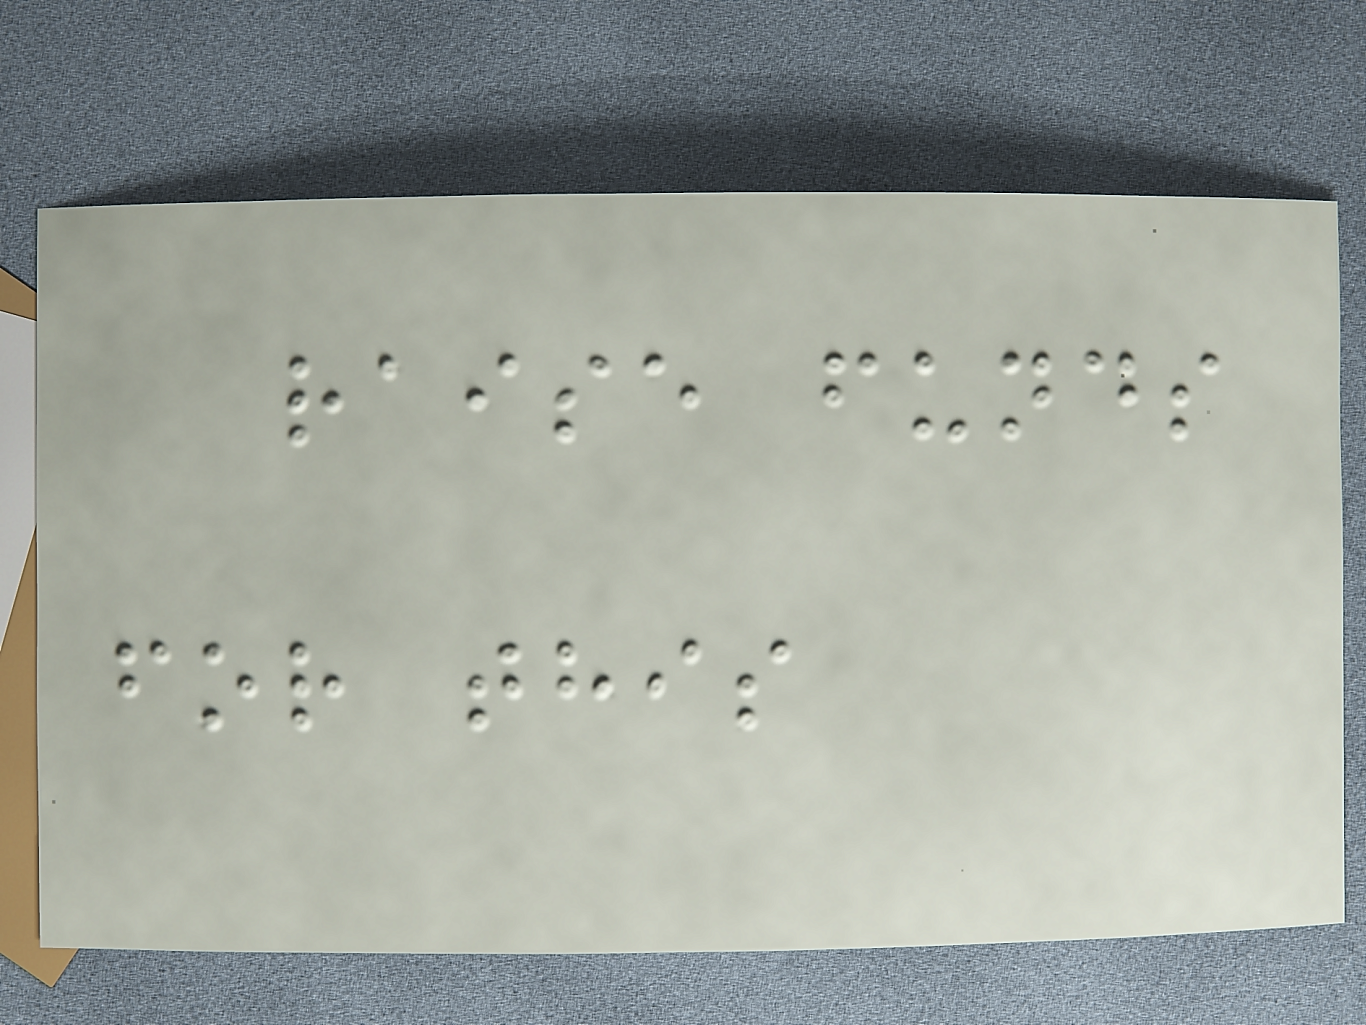raise funds
for this
